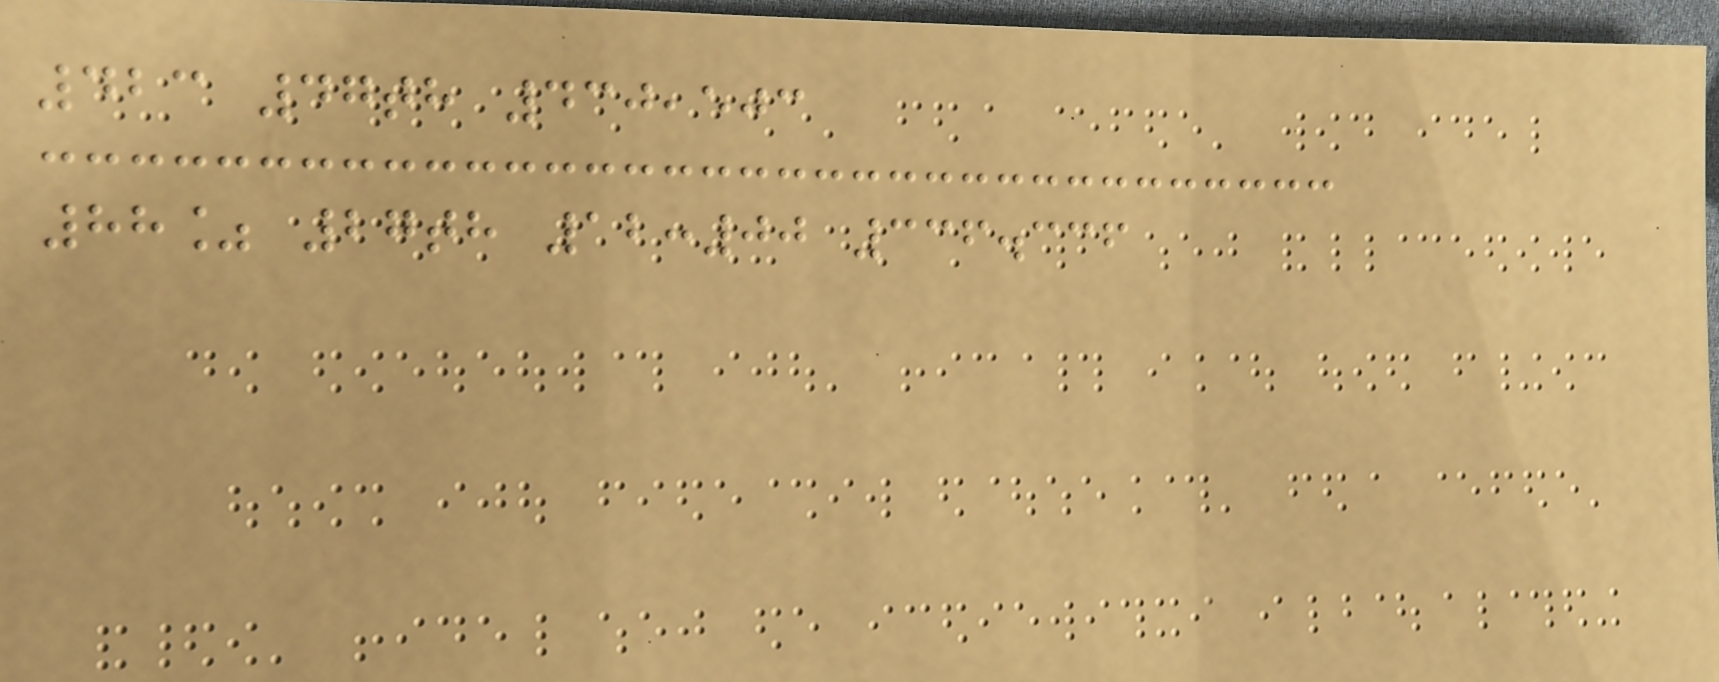423 47th 430,503
88% 27th 12:00 336.336
